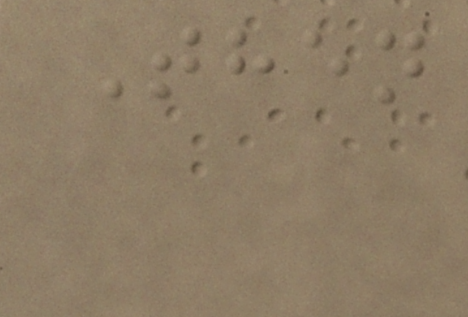Then
